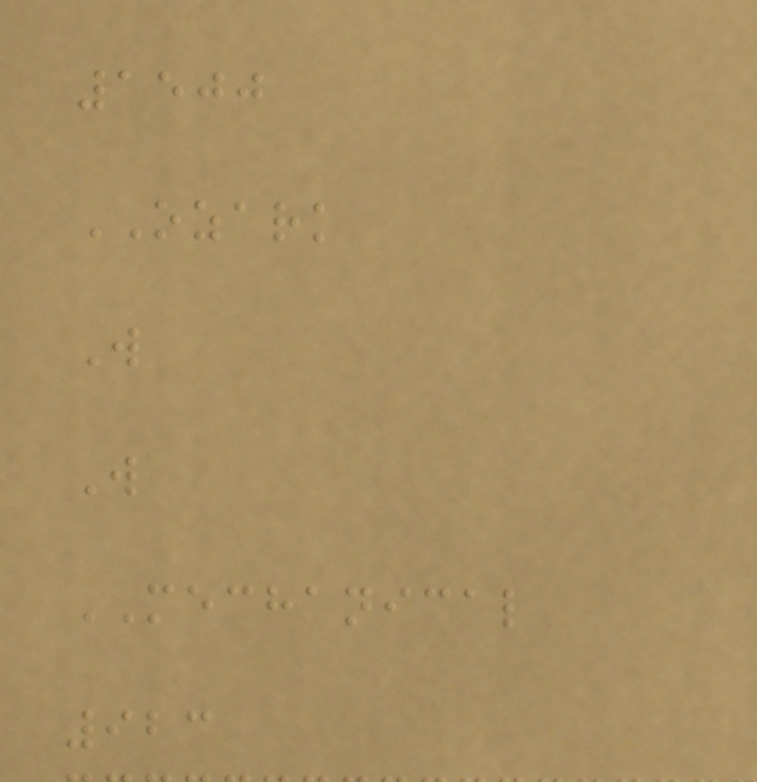1500
OZARK
W
W
MECHANICAL
923
